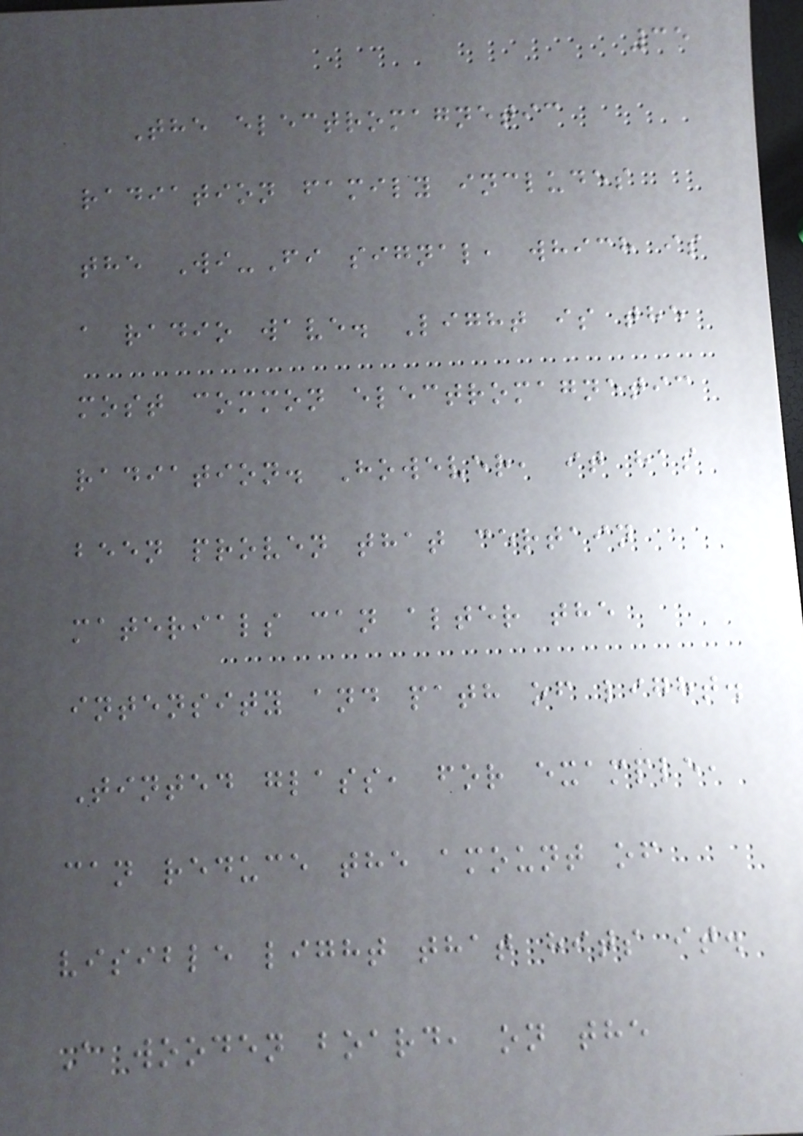35
The electromagnetic
radiation family includes
the Wi-Fi signal, which is
a radio wave. Light is the
most common electromagnetic
radiation. However, it has
been proven that certain
materials can alter the
intensity and path of light.
Tinted glass, for example,
can reduce the amount of
visible light that hits it.
A wooden board, on the
